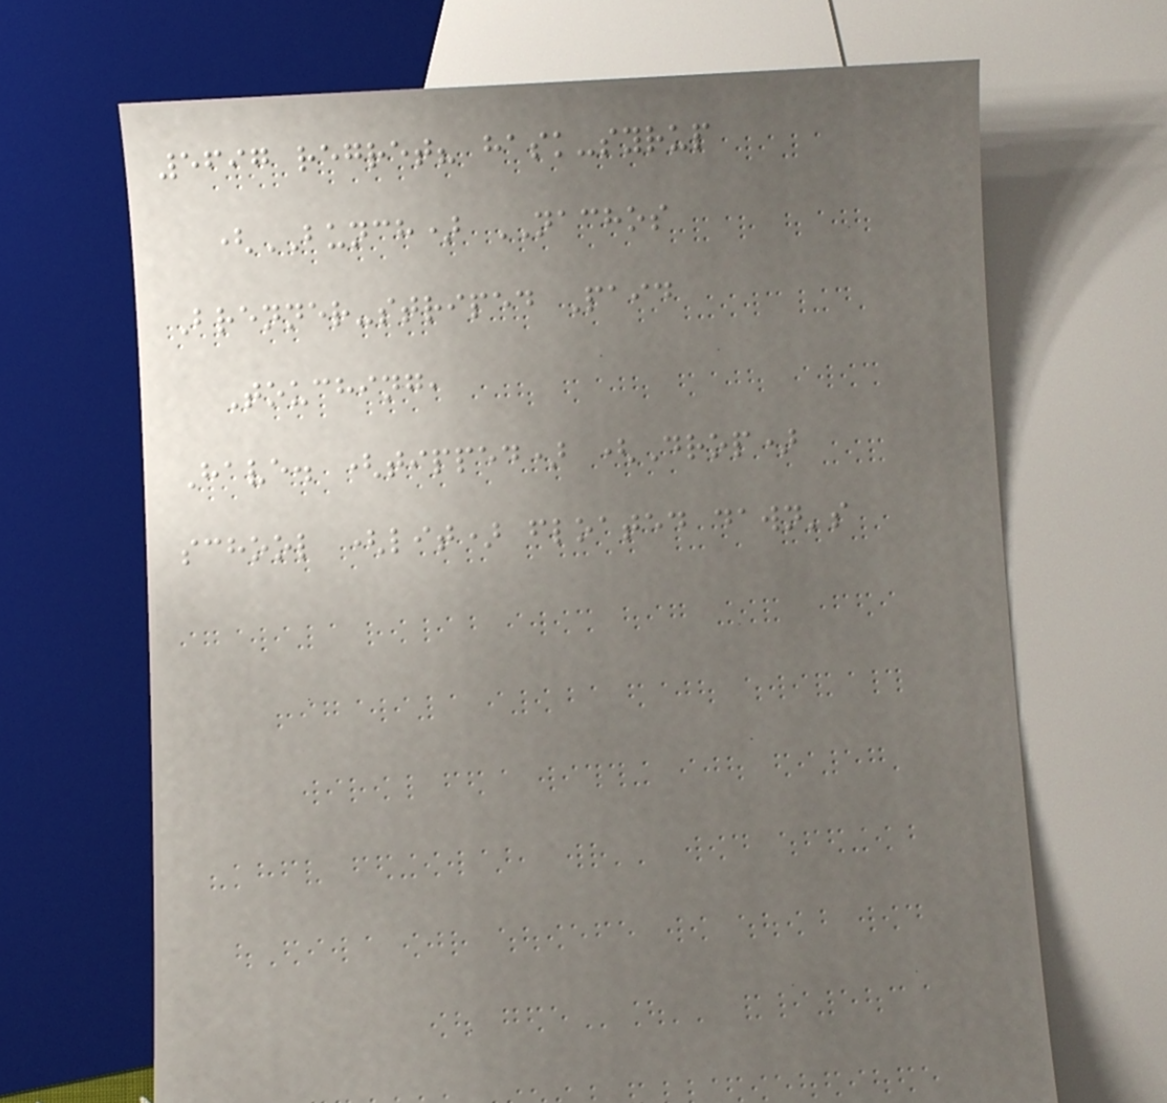5697 regret? hask-syrup
(BUNCH) NACHOS
Brenner-striped Paid
Touching,
Have. (tipped) (Drop)
school (lit) floated dawn's
